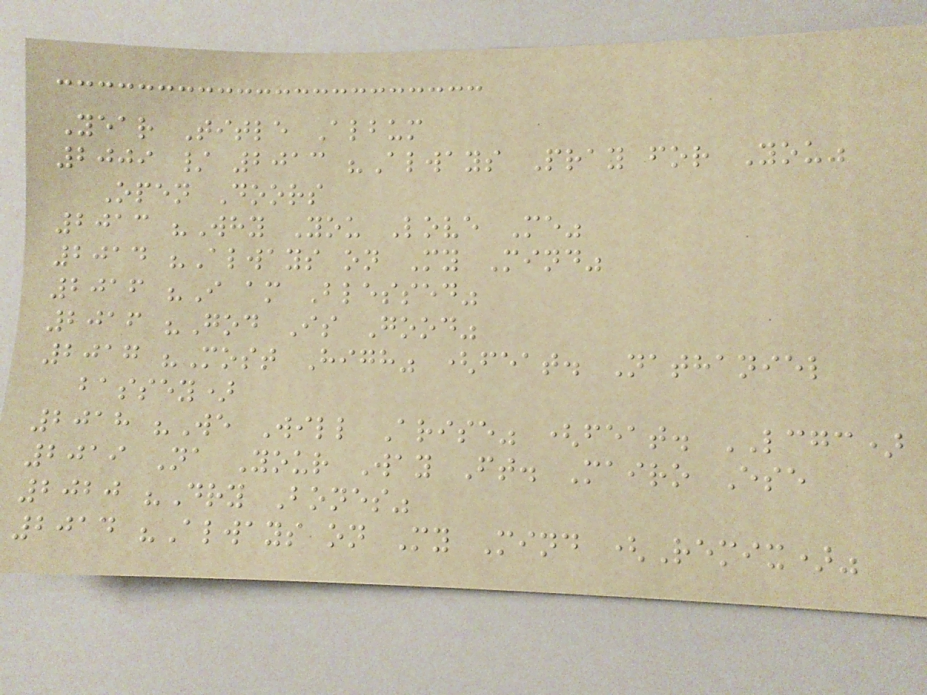Year Title Album
2009 / 2013 "Always Pray for You"
Open Doors
2013 "Why You Love Me"
2014 "Always on My Mind"
2016 "I am Blessed"
2016 "God Is Good"
2017 "Most High" (feat. Nathaniel
bassey)
2018 "We Will Arise" (feat. LCGC)
2019 Na Your Way Ft. Mairo Ese
2020 "Dry Bones"
2014 "Always on My Mind (Remix)"
